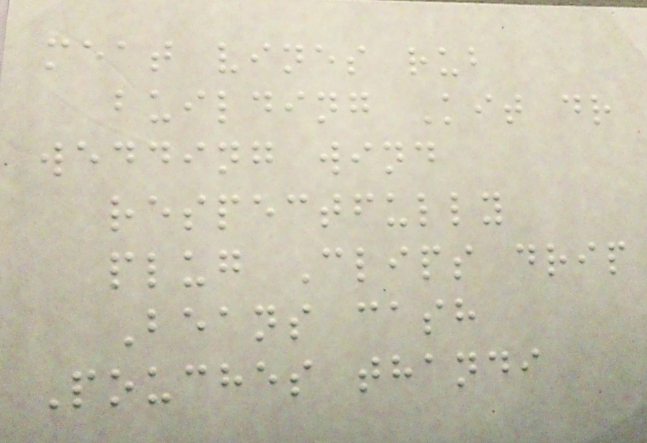meat vines rub
building Kit dr
wedding wind
respectfully
plug Clips drip
Beans cash
Pouches thandi
